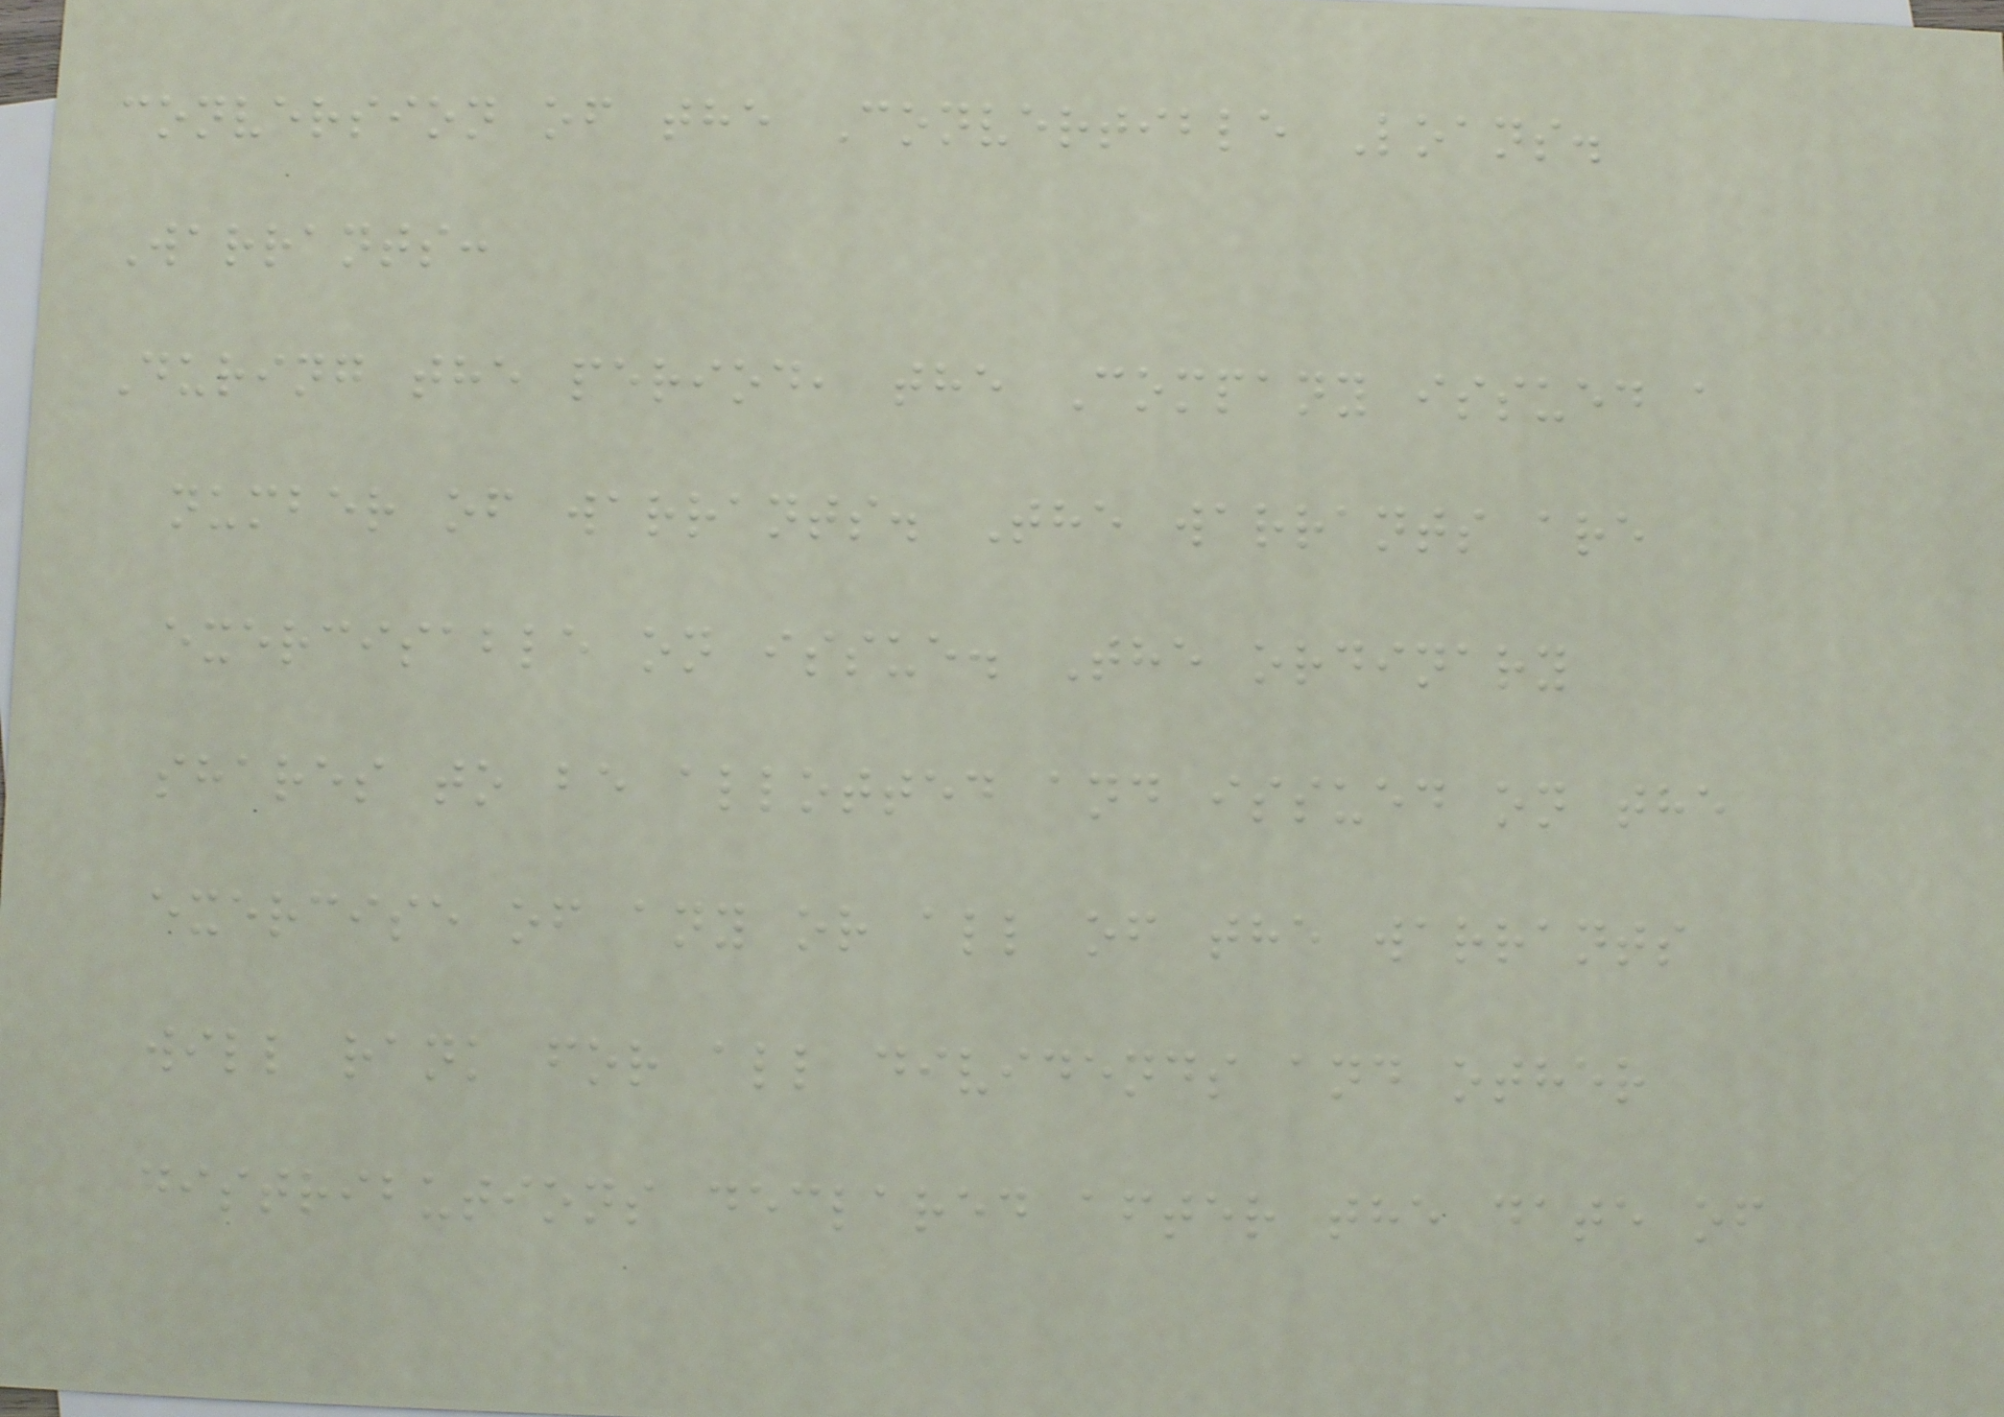conversion of the Convertible Loans.
Warrants:
During the period, the Company issued a
number of warrants. The warrants are
exercisable on issue. The ordinary
shares to be allotted and issued on the
exercise of any or all of the warrants
will rank for all dividends and other
distributions declared after the date of
